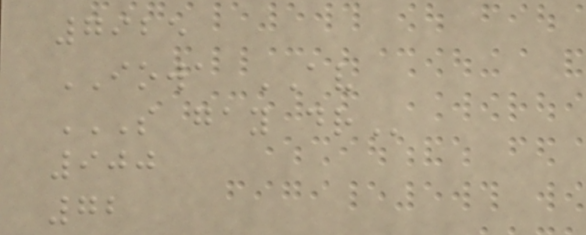7925
IOWA AV
S GAY DR
900
72
